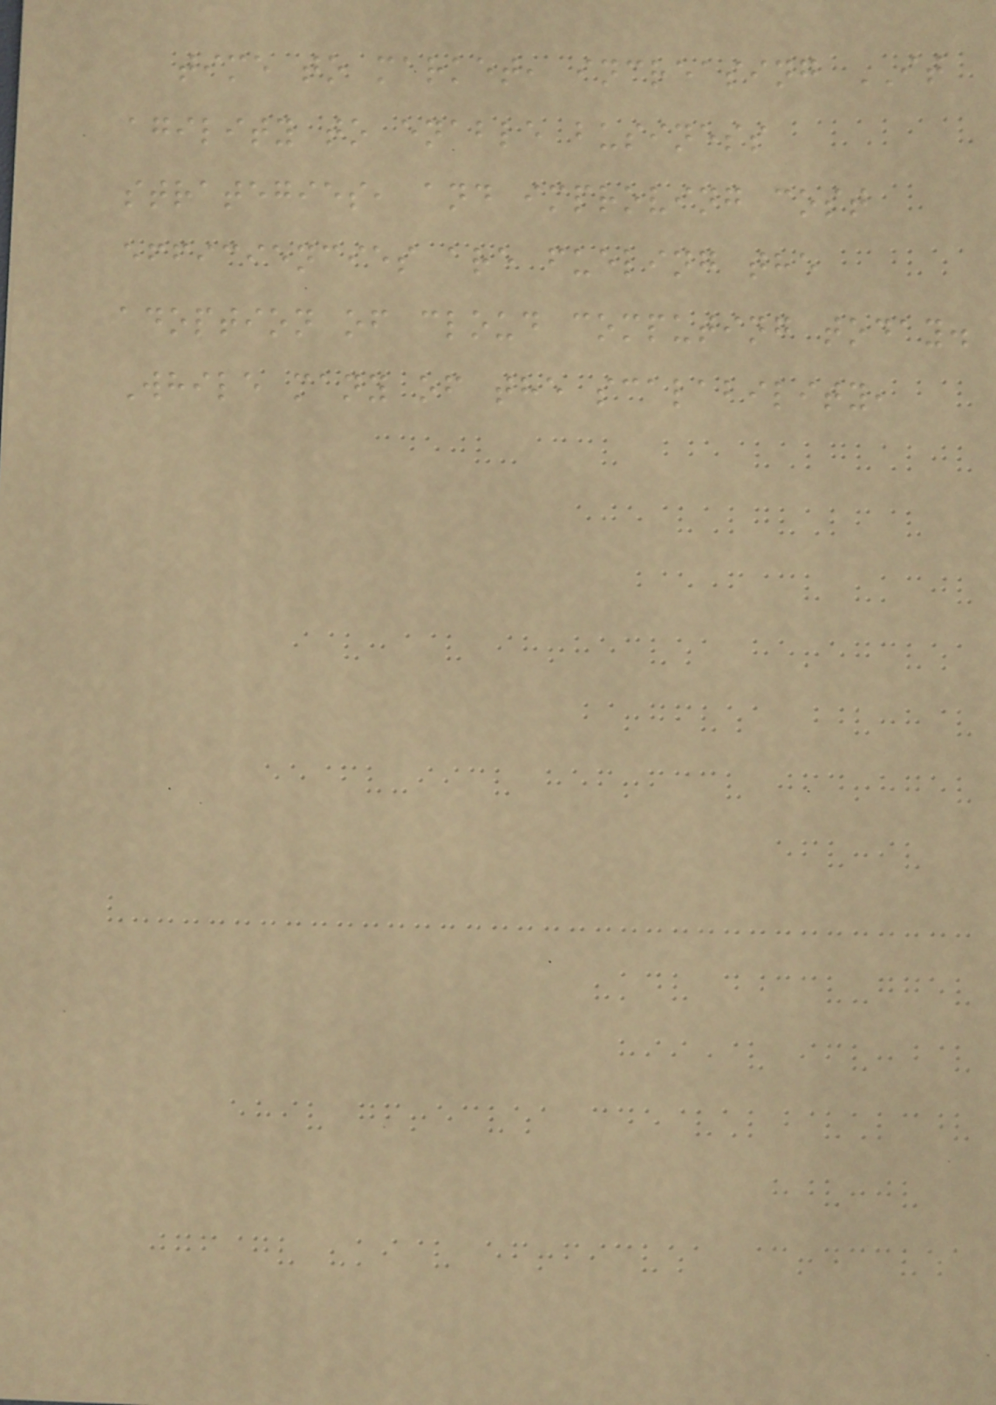time to market, increasing IT
agility to enable business
strategies, and improving cost
efficiencies are fueling the
adoption of cloud computing today.
While many of the scalability,
